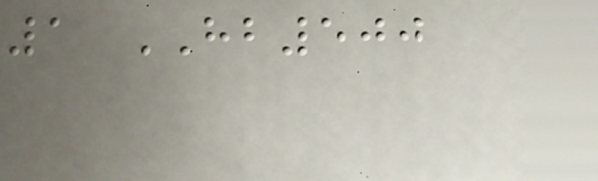1 HB500
